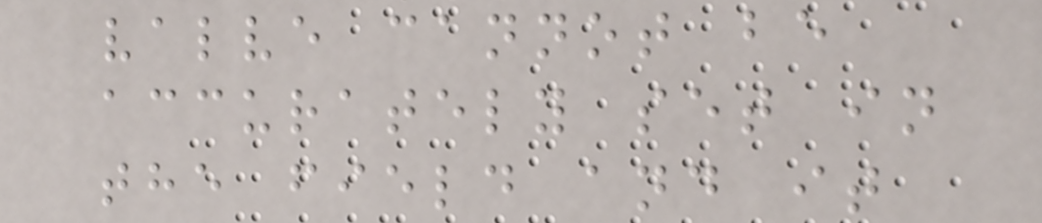valve cannot be
accurately set in
the field and it
